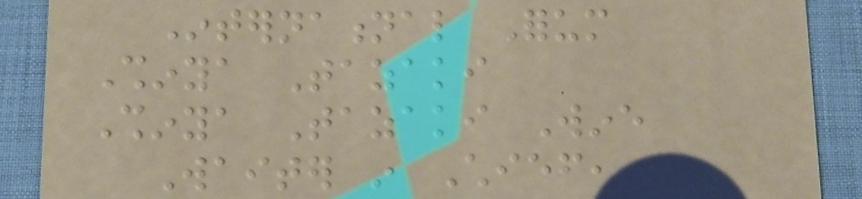International Forum
Shinya Tazaki
Shinya Tazaki Wine
Waiter in Chief,
